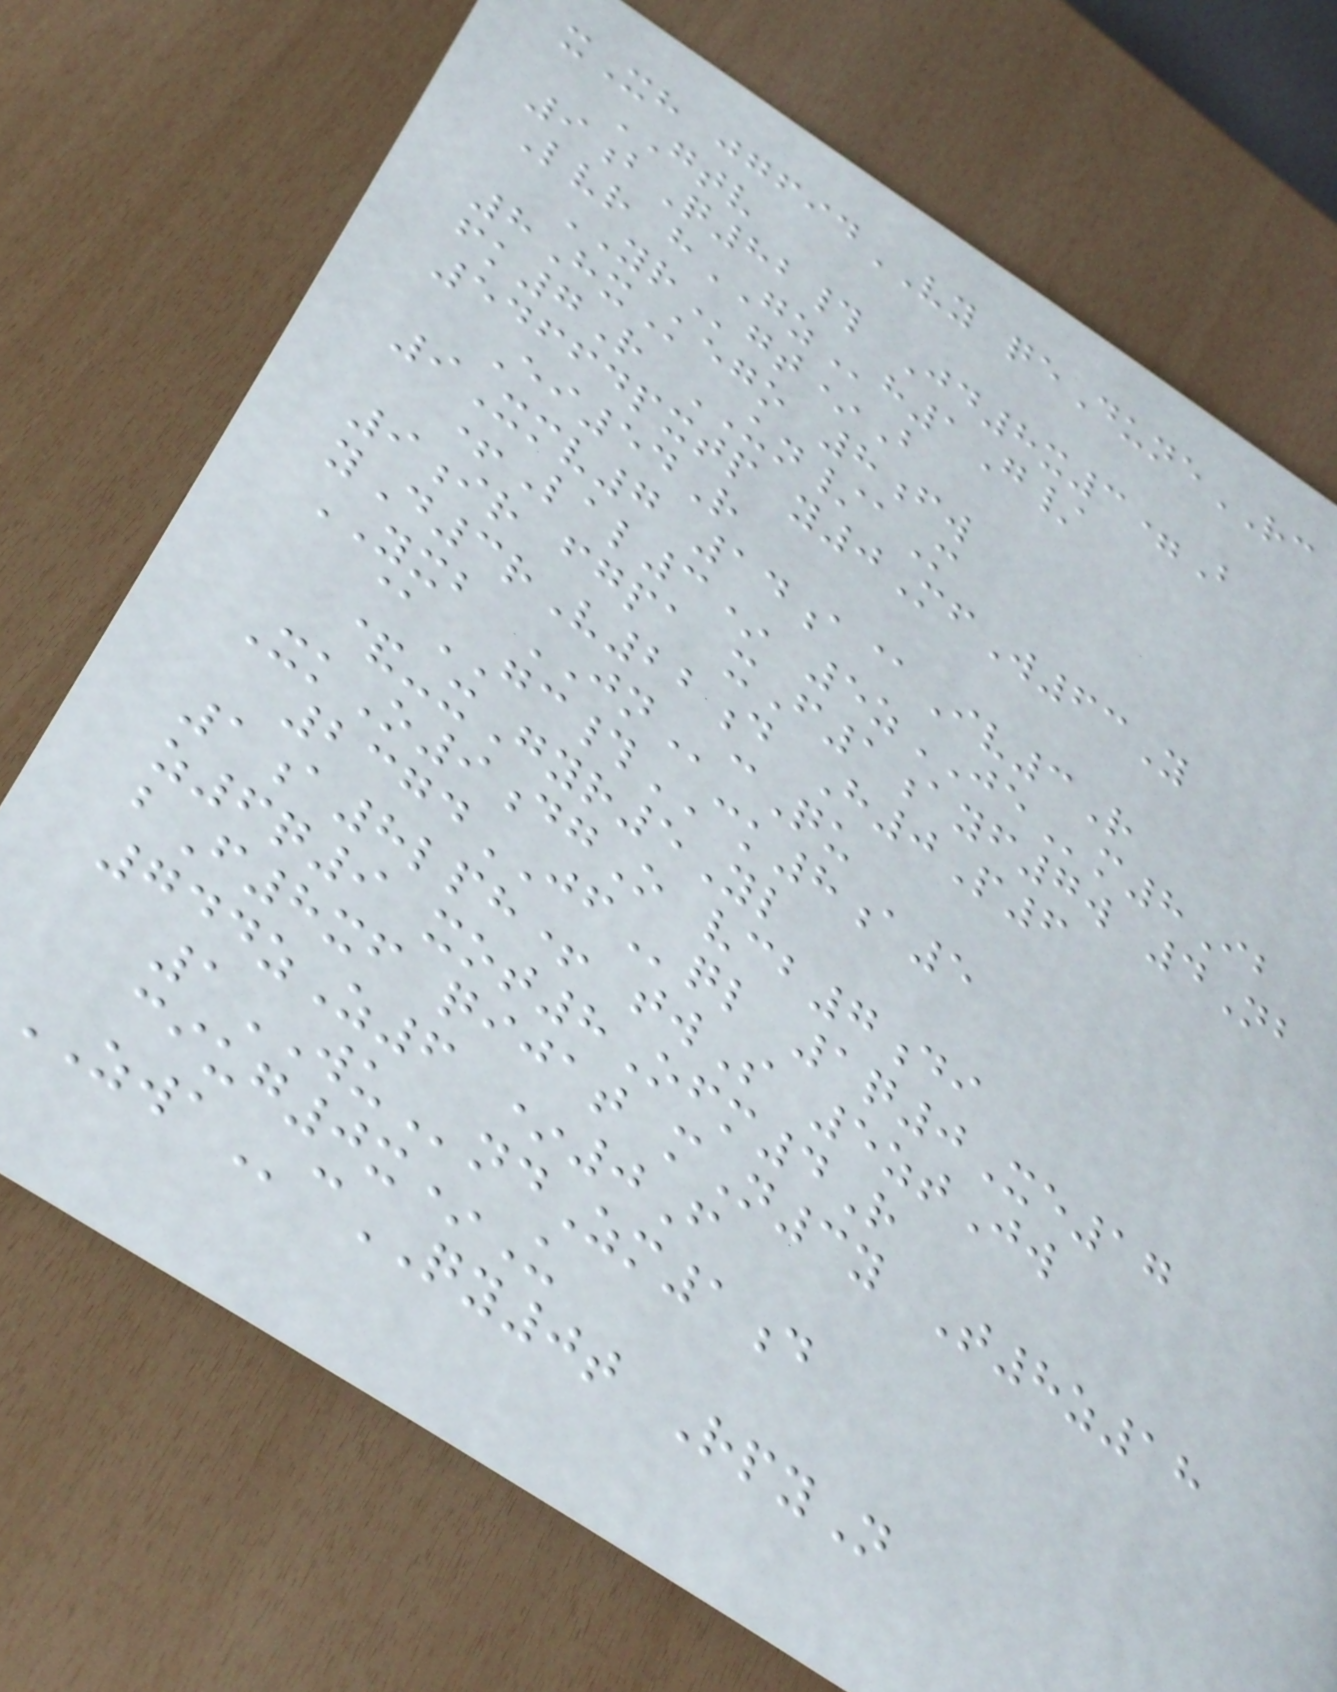xXh jgfidVY qeDuneRC
GTV
9bQ82# Jd8x3=B
Lvr hGZh1G/
YRgt*B
8HxKego 8fw
fk7R UN/aM
54664pxtp y0MfW63Y
Ei54R
9Xmv7 14a@Iv3R
+Lal3* 5zJEm8Ib
9ir fgpa xF1ayf7w 4Nb
yD3rV22d H0P6
YXB JNcQu
@GC#CK8a5
&-xGyr5Yl
XkO9dgO vcb7di
2374JFql 1q0Xe17
1a8lph+ twS 5ztJw
z6q9 xot8Ofm4R
bF8xf qijat mN3y T8z18
744zZ6 *0F
1WUndZm1d
ciug0x*U
ZWAcQY0t RpyN
